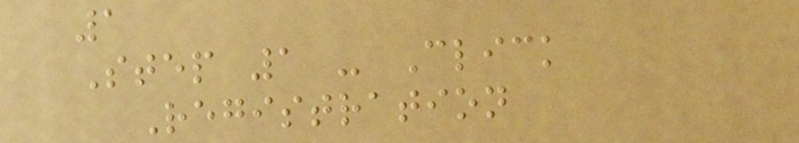1
Step 1 - Click
Registration
